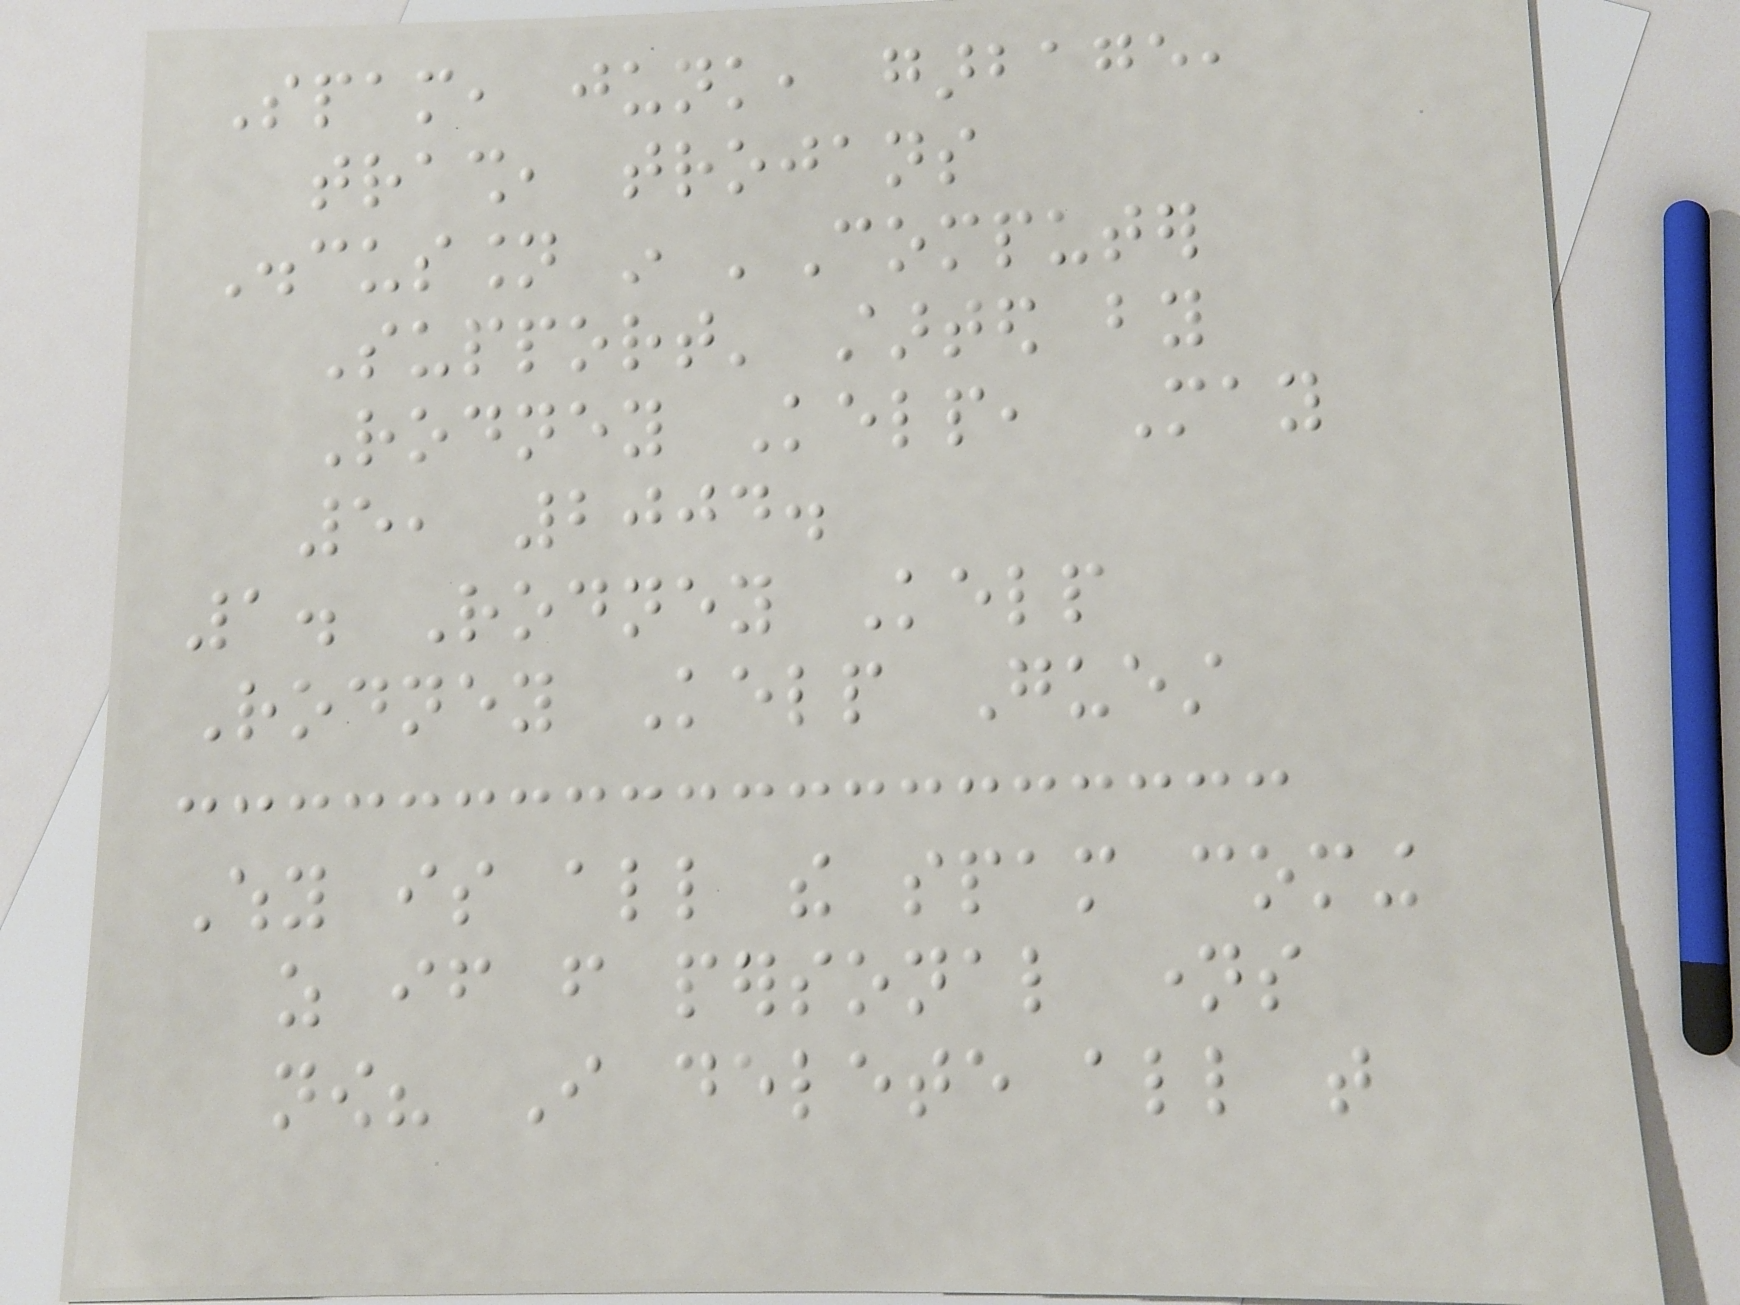Spam, junk, garbage,
trash, trojans
Discussion in 'Computer
Support' started by
Rodney Kelp, May
5, 2004.
1. Rodney Kelp
Rodney Kelp Guest
Why is all the spam coming
as if from personal names
now? I delete all that
